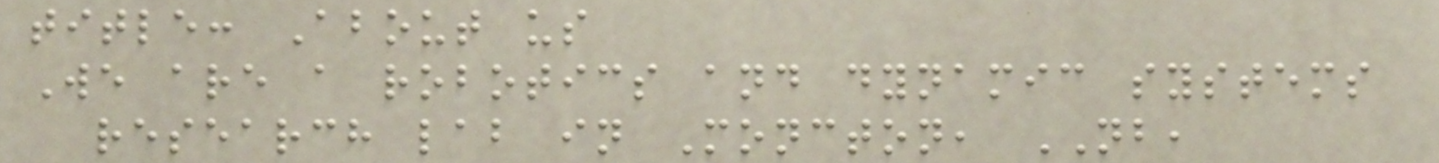title: About us
We are a robotics and dynamic systems
research lab in Moncton, NB,
